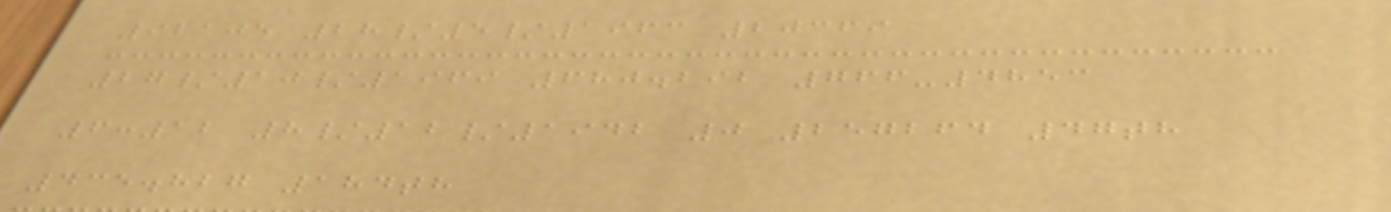92105 28/5/1963 20369
27/10/1969 680.292 766-4853
6:12 8/12/1942 0 257264 47th
435.827 184th
